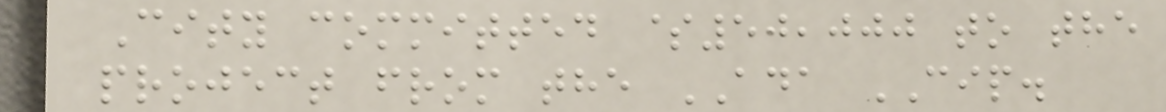City committed $50,000 to the
project from the ADA CIP.
